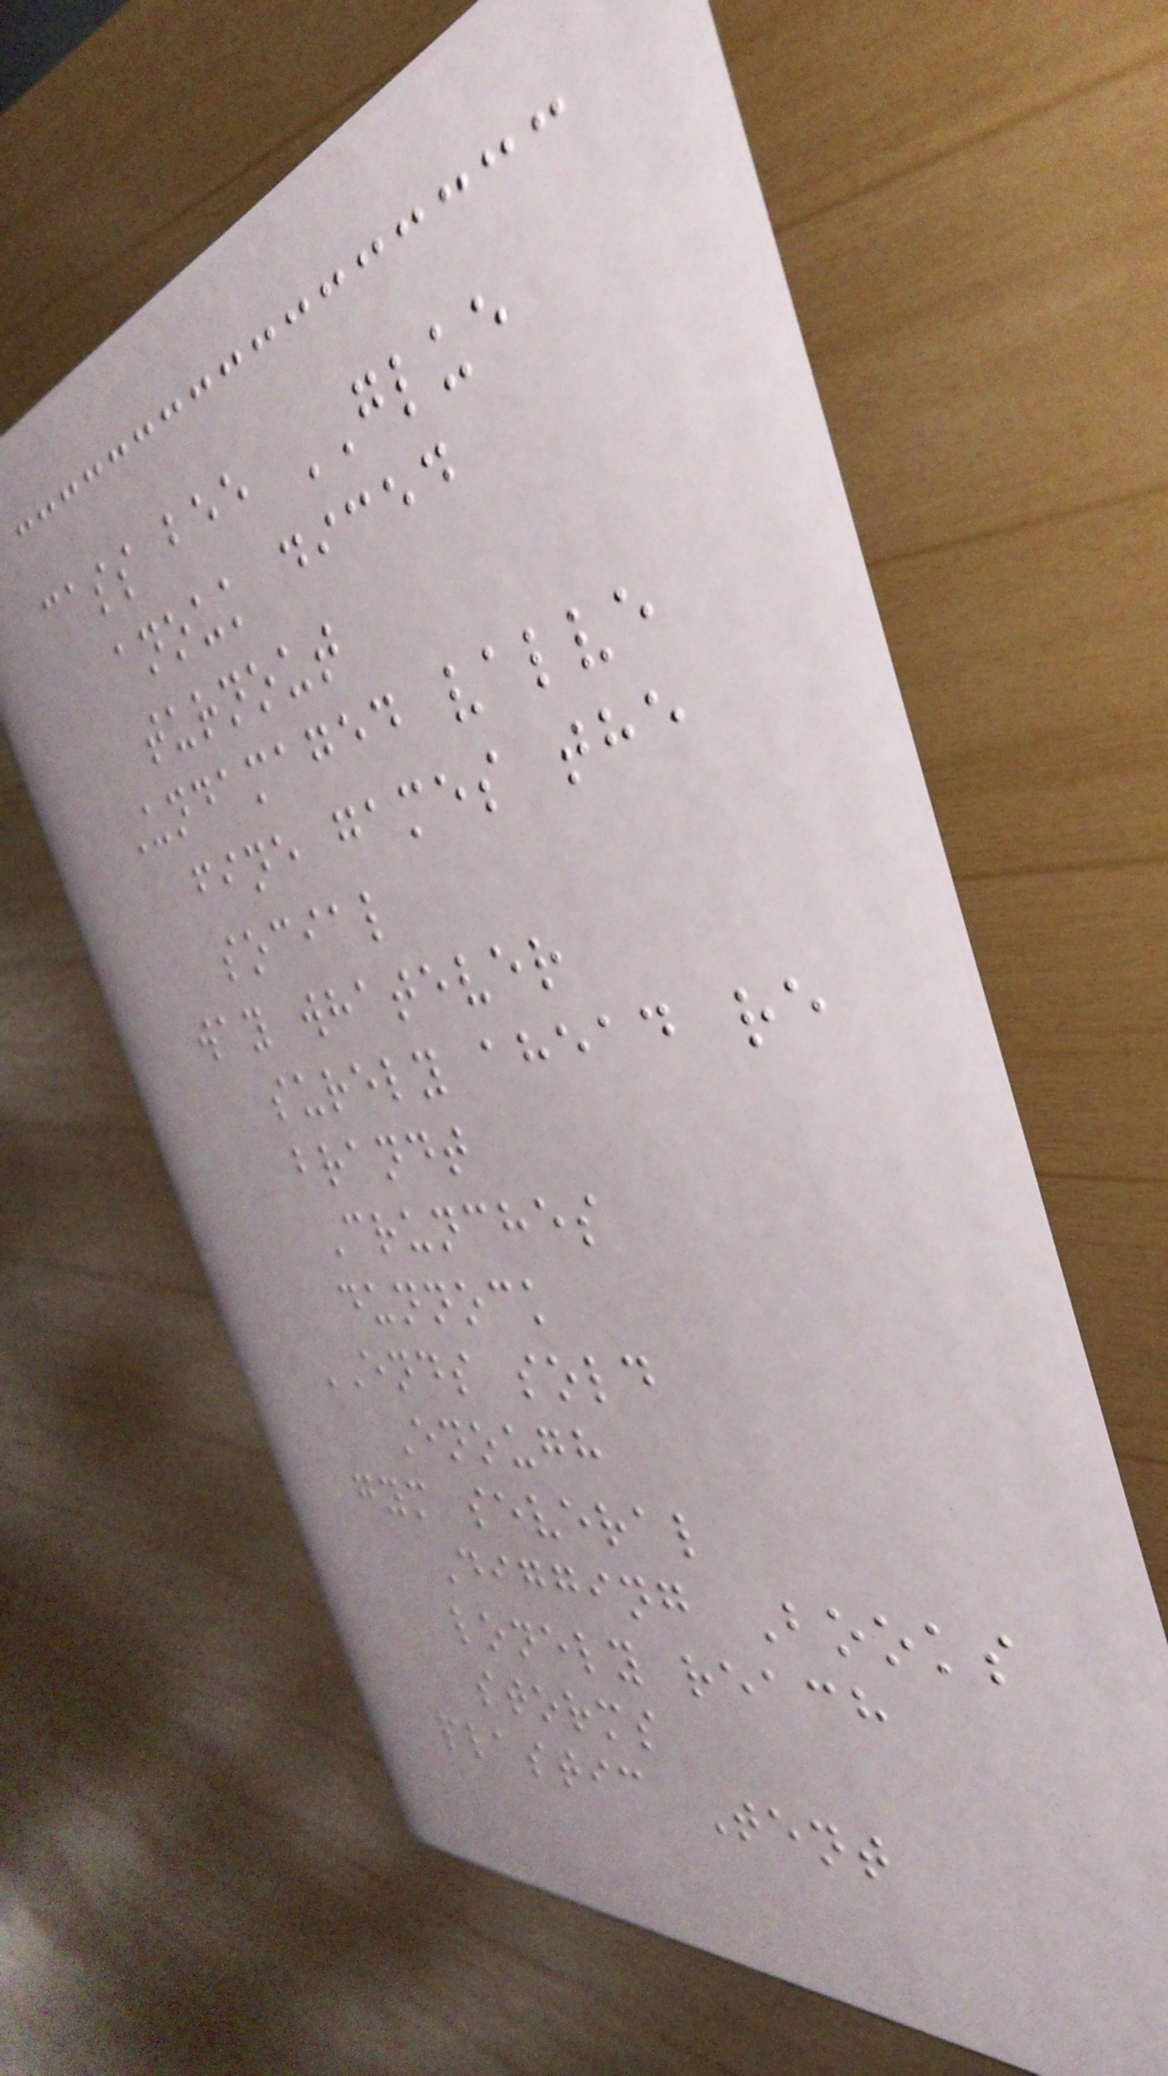cass bee GLUE
anouk diced
turnout
Undamaged valve
fine games the
social
way whatever
surely ahead re
brandt
Crunches
dunnock
ENDS sold
Enough
gym several
Digging Books
lonely reach
storms
plastic Tent
